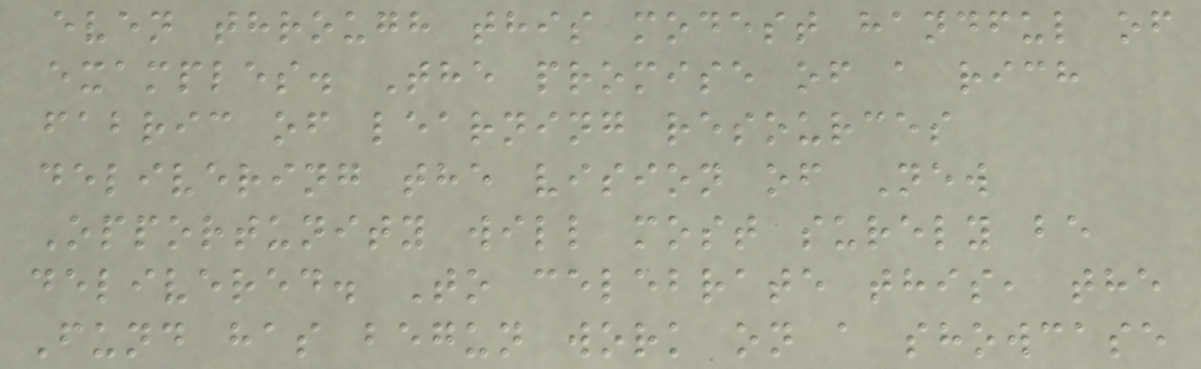even through this modest handful of
examples. The promise of a rich
fabric of learning resources
delivering the vision of New
Opportunity will most surely be
delivered. To celebrate this, the
Fund has begun work on a showcase
